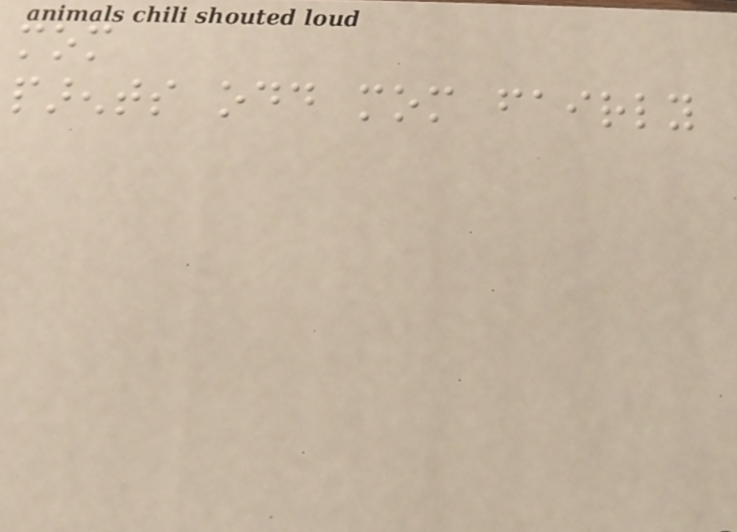mom
parents odd mom fairly
